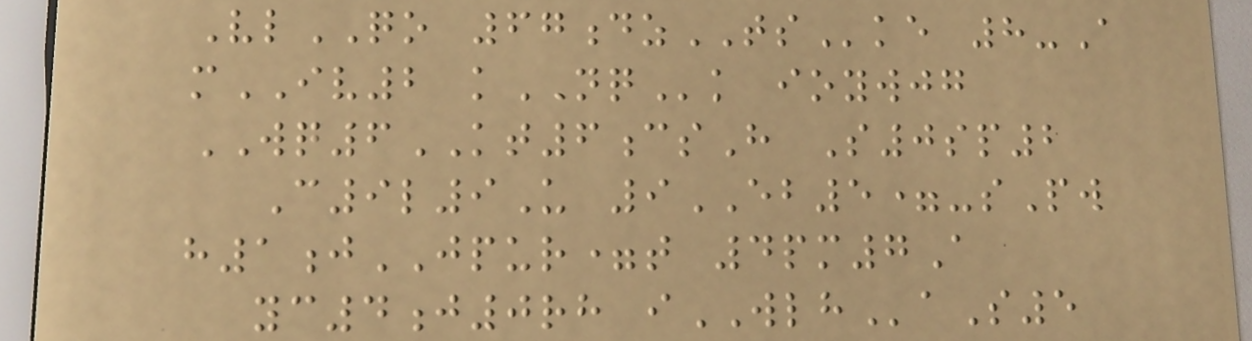VlQO 67dzTSke 8-A
mIV2 kNQk ioywjg
WQ6KT6csH S0sp2
C9l9U 9EB5=-sPw
h1jJPUR=t 4pm7A
yc4j0rh iWLHaS5
